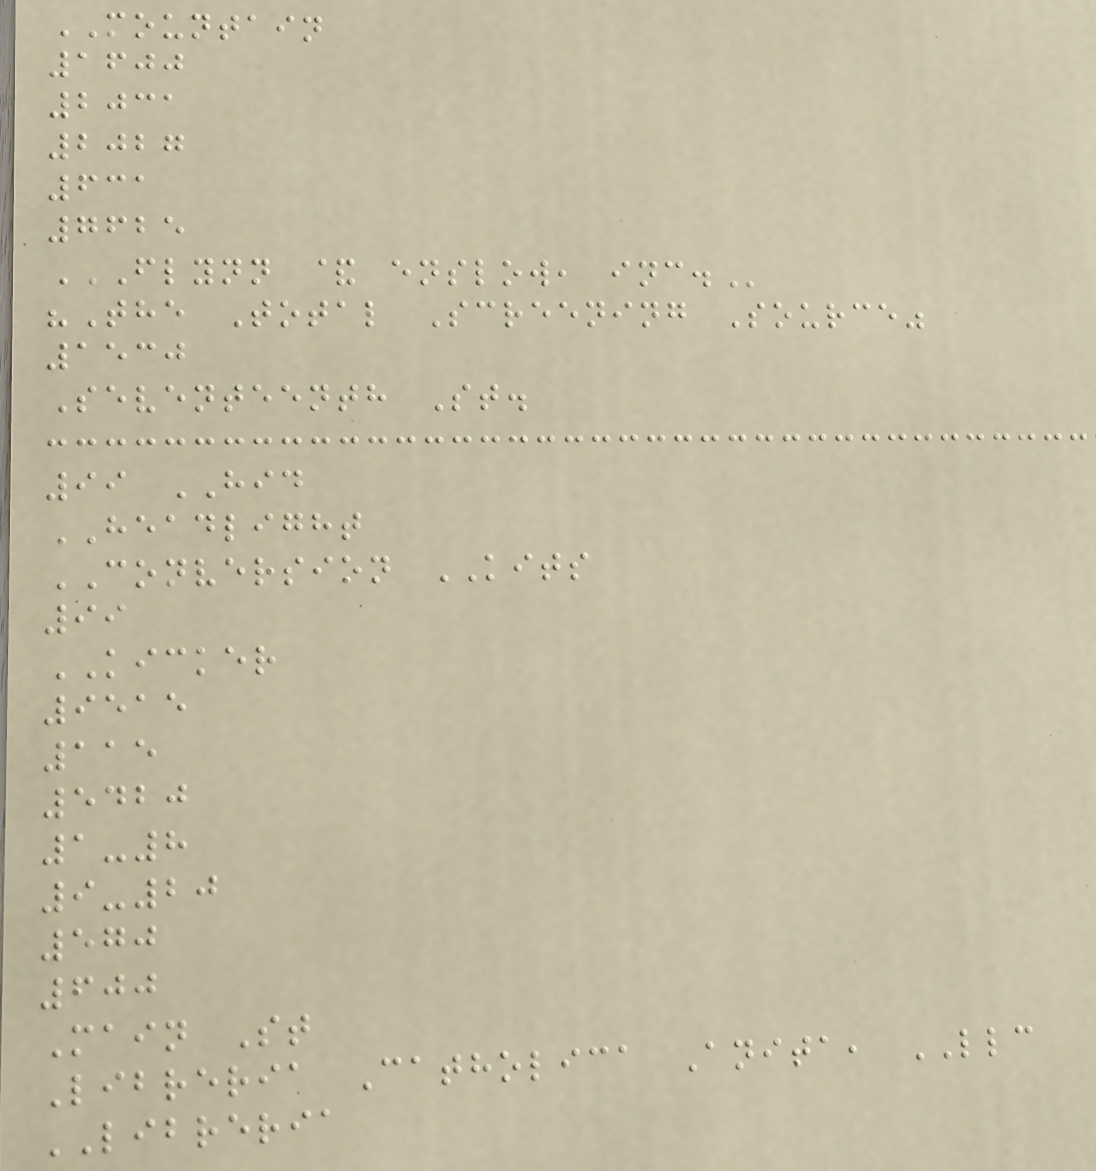MOUNTAIN
1600
2031
2027
631
7625
FLYNN & ENSLOW, INC.
"The Total Screening Source"
1530
Seventeenth St.
99 HID
HEADLIGHT
CONVERSION KITS
99
KICKER
9515
115
5420
1-8
9-20
570
600
Main St
Libreria Catholica Anita, LLC
LIBRERIA
